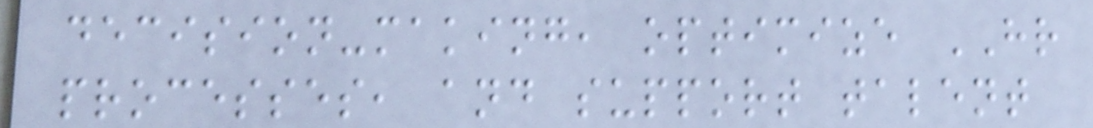decision-making, optimize HR
processes, and support talent
